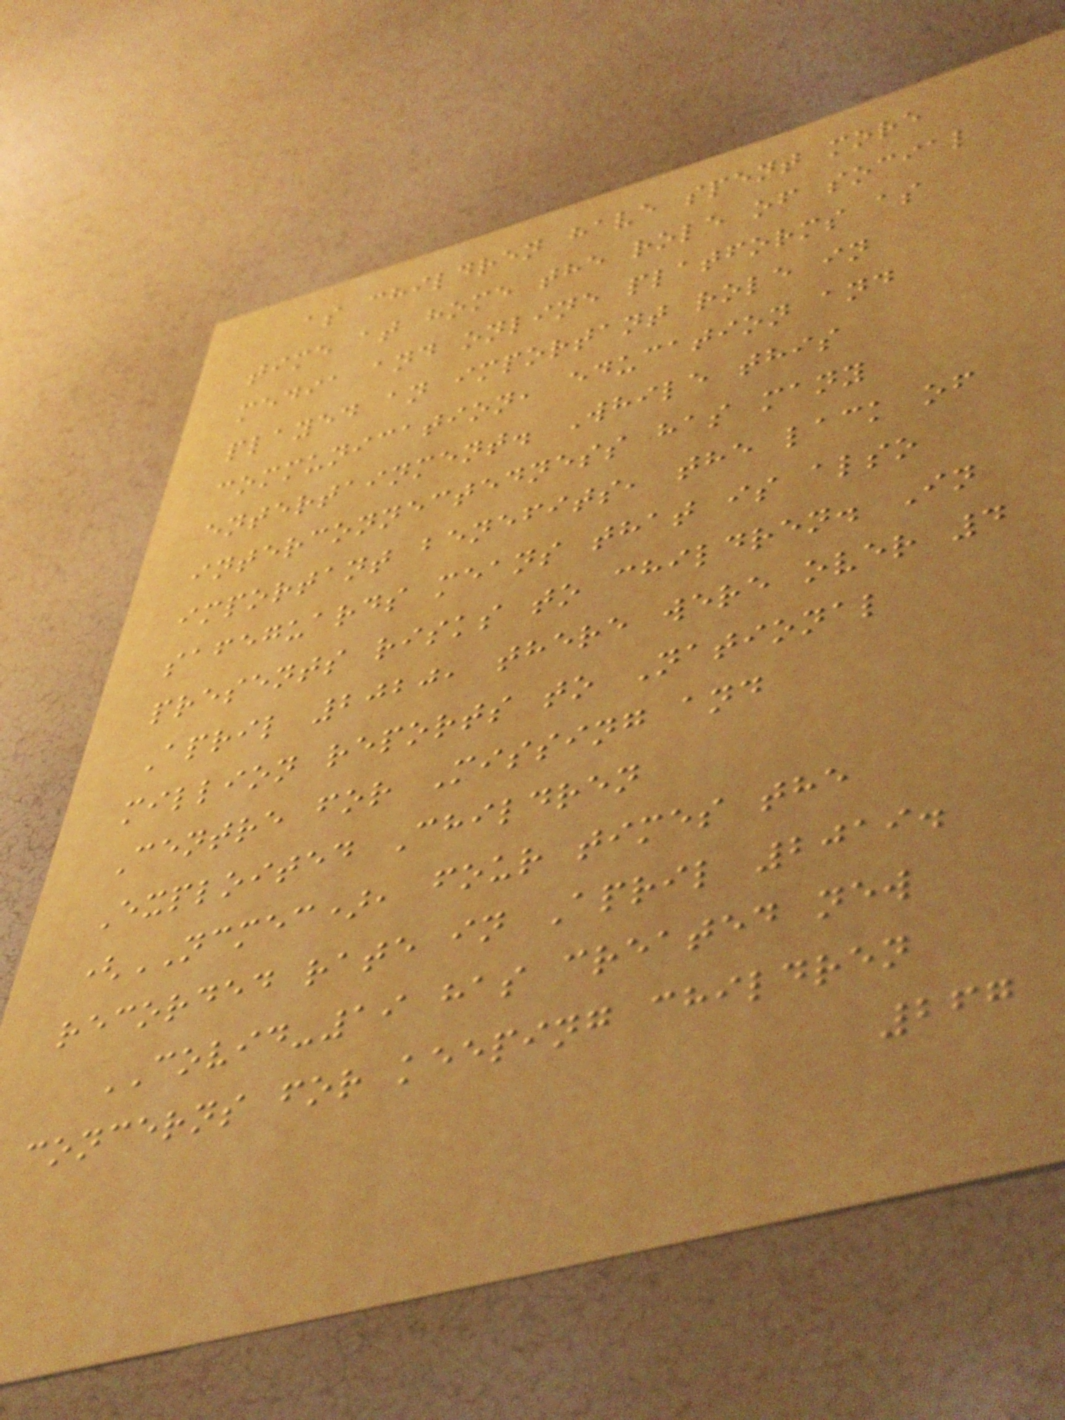as children have spent more
time at home the role of social
media and online platforms as
played an important role in
communication, education and
entertainment. While this
interconnectedness has many
important benefits, the lack of
safeguards means that is also
presents risks to children. In
April 2020, there were over 4
million reports to National
Centre for Missing and
Exploited Children
(NCMEC), four times the
recorded rate in April 2019.
COVID-19 has created new
concerns for keeping children
267
